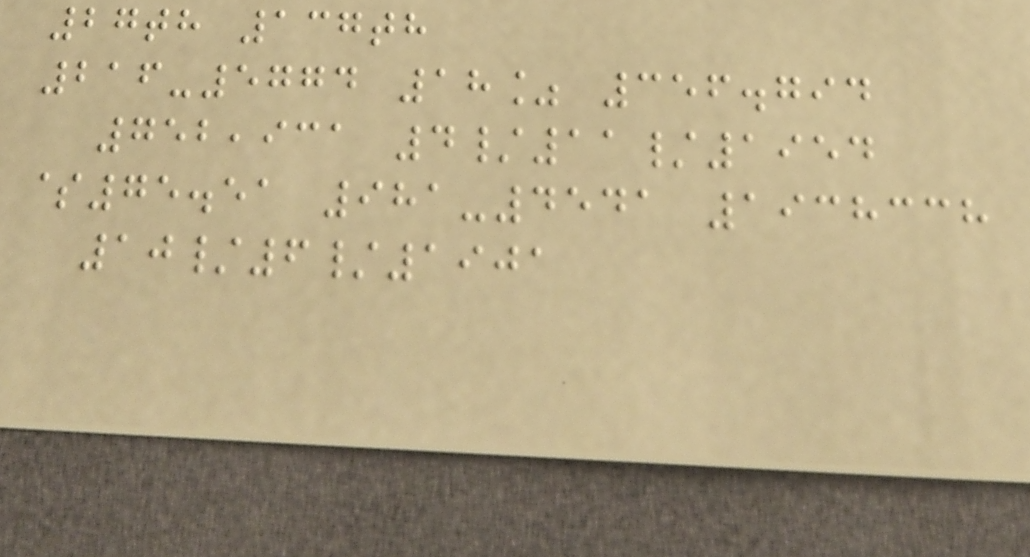27th 137th
216-5774 18% 356.794
752,931 4/11/1954
$75.51 981-4541 1938338
10/6/1901
